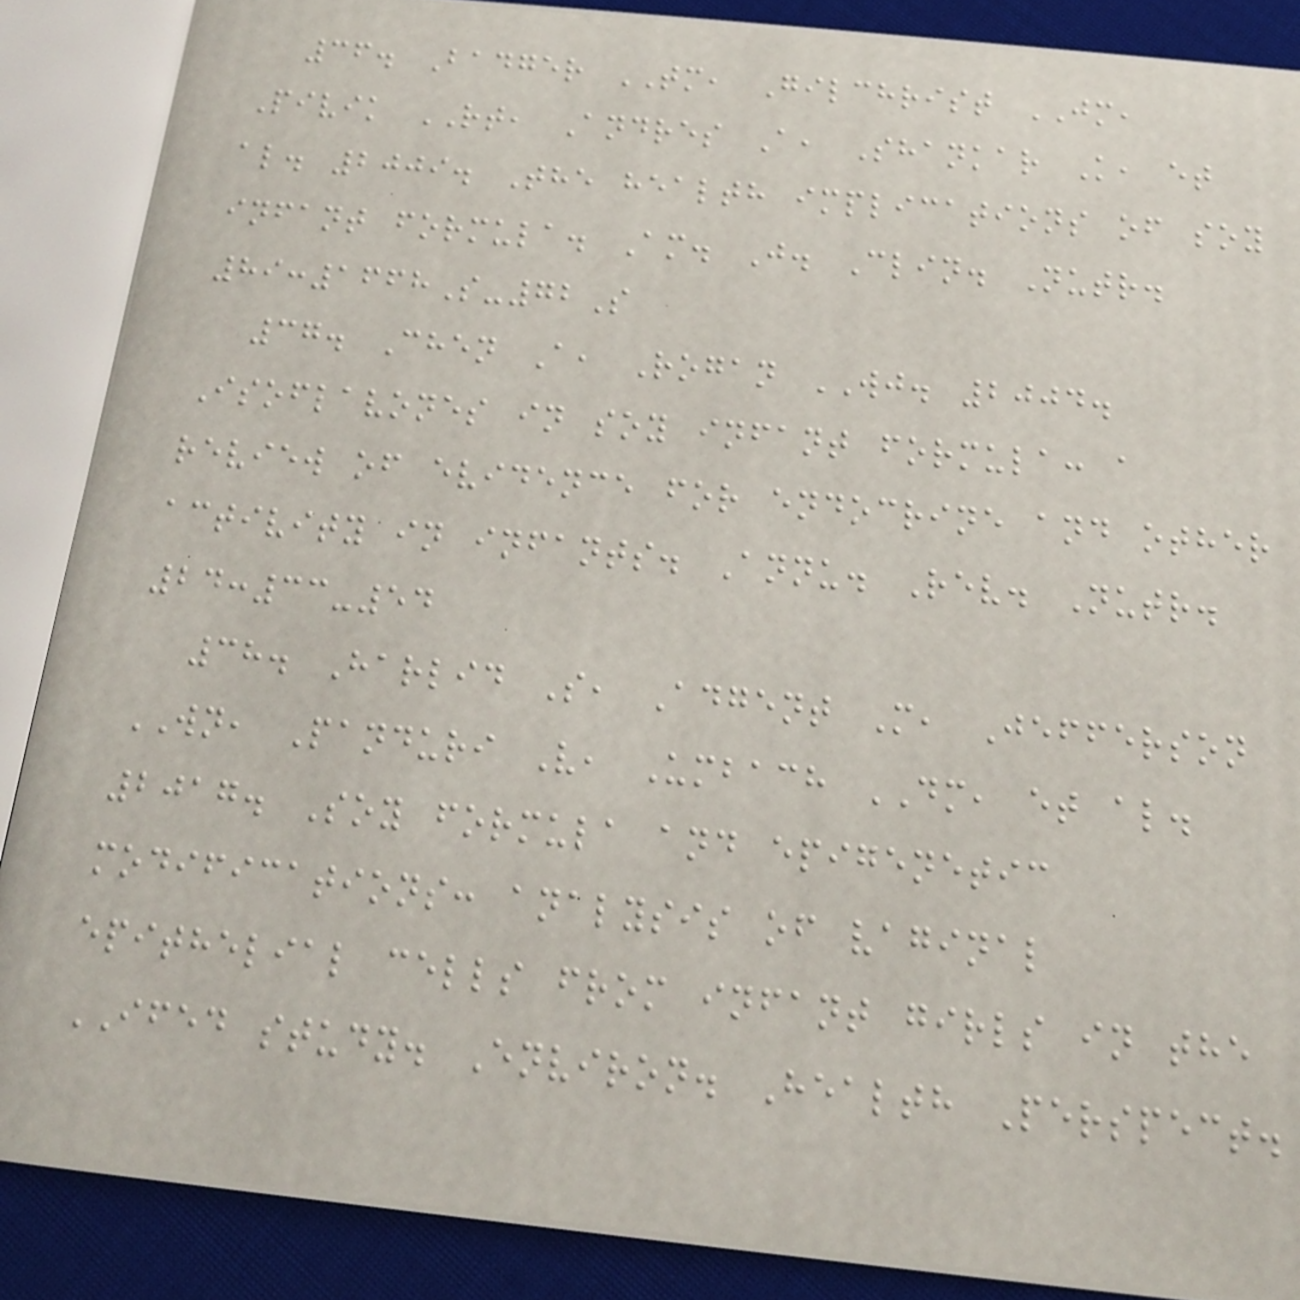36. Badger TM, Gilchrist JM,
Pivik RT, Andres A, Shankar K, et
al. 2009. The health implications of soy
infant formula. Am. J. Clin. Nutr.
89:1668S-72S
37. Chen A, Rogan WJ. 2004.
Isoflavones in soy infant formula: a
review of evidence for endocrine and other
activity in infants. Annu. Rev. Nutr.
24:33-54
38. Harlid S, Adgent M, Jefferson
WN, Panduri V, Umbach DM, et al.
2017. Soy formula and epigenetic
modifications: analysis of vaginal
epithelial cells from infant girls in the
IFED study. Environ. Health Perspect.
